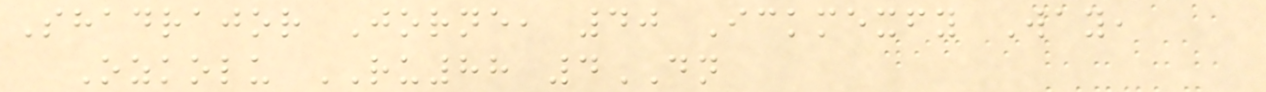Shadrajor Jorne, 40 Ickmexfy Way,
Ozkolu RU88 4DN
